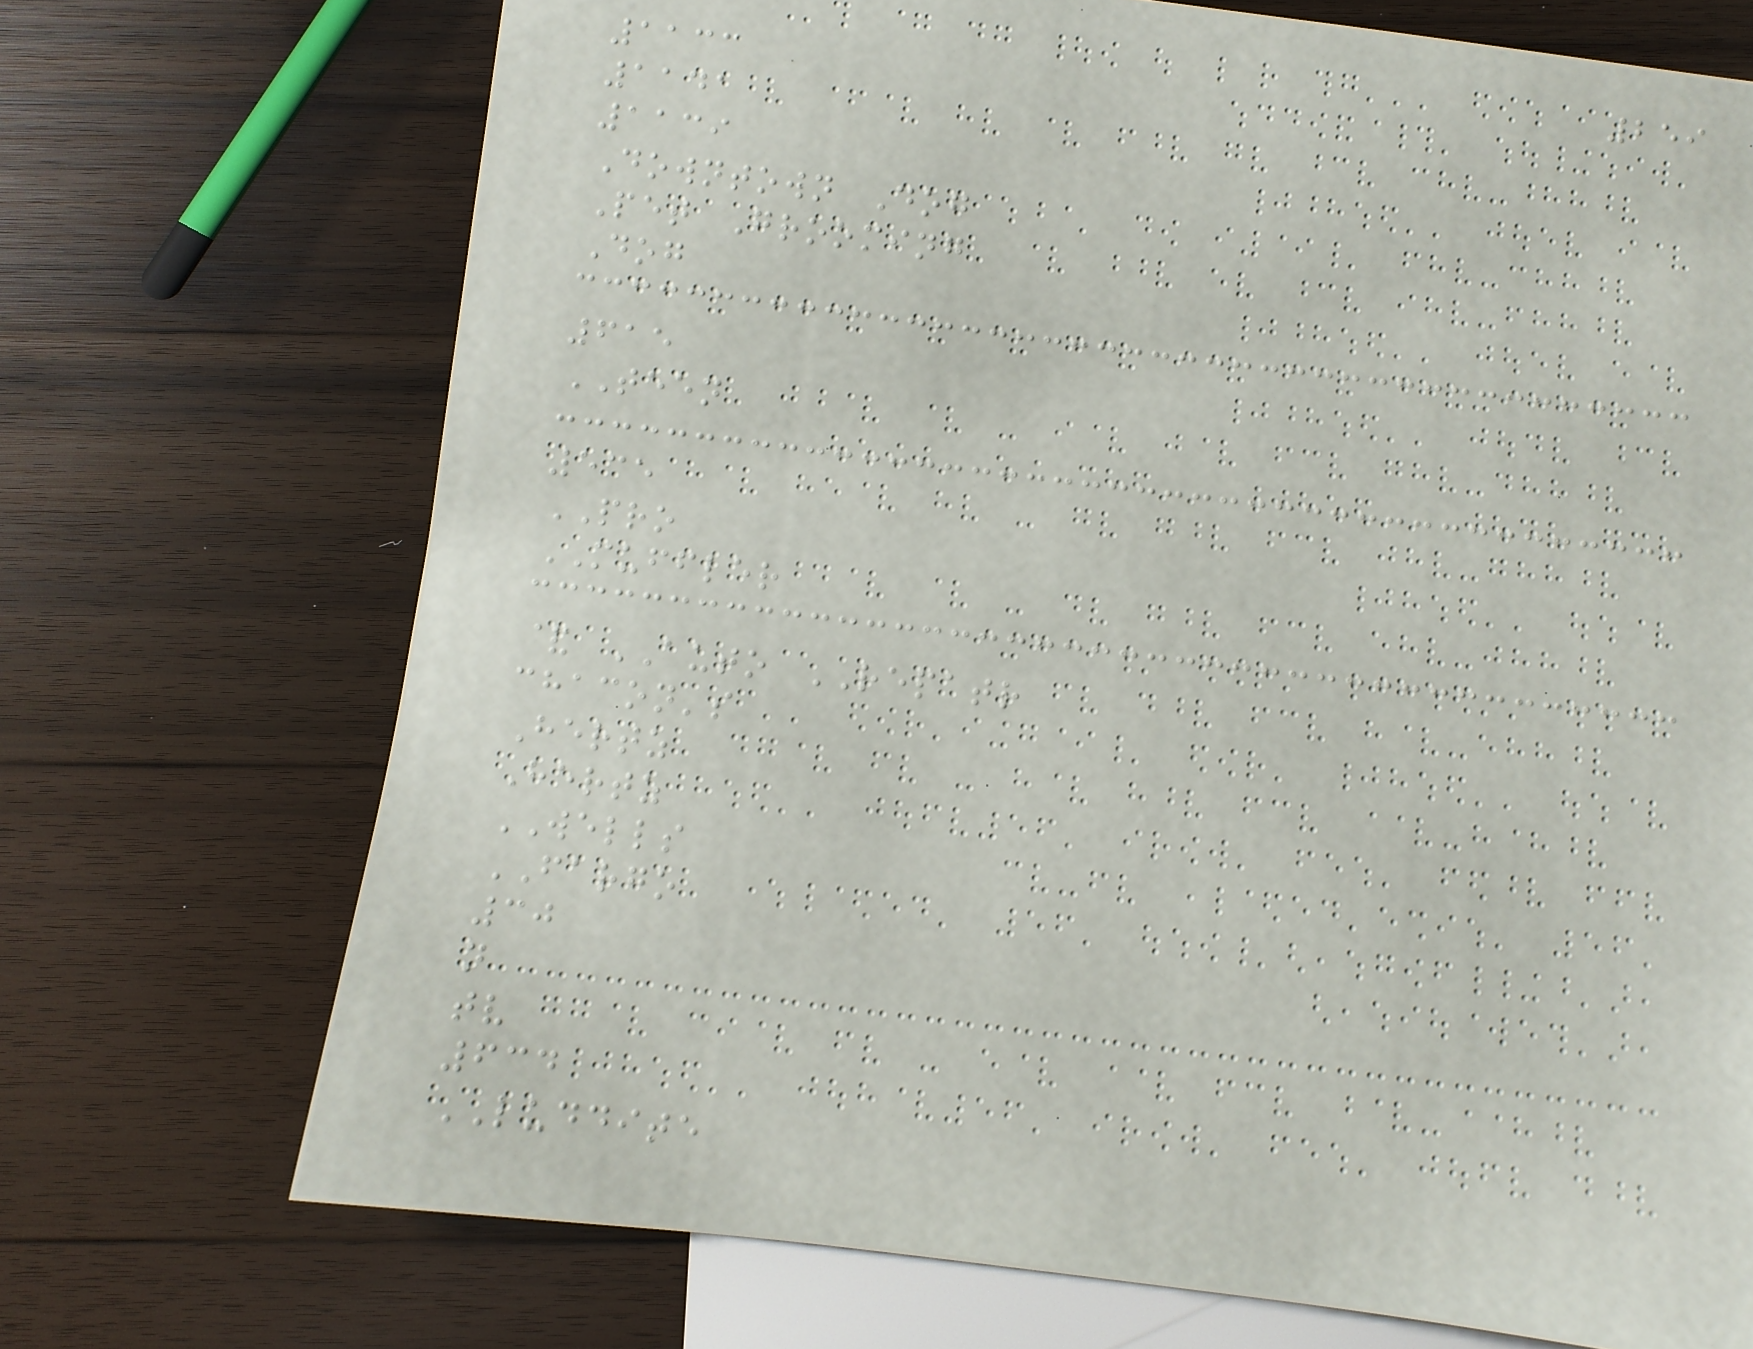259
1133
1141
1139
Downtown Dog
Pet Grooming
Dog
615
TEEN
535
PRO
MUFFLER
& AUTO REPATR
chacon's
Hertz
Hertz
WELLS
FARGO
30
n
tv
634
LUDDITE
